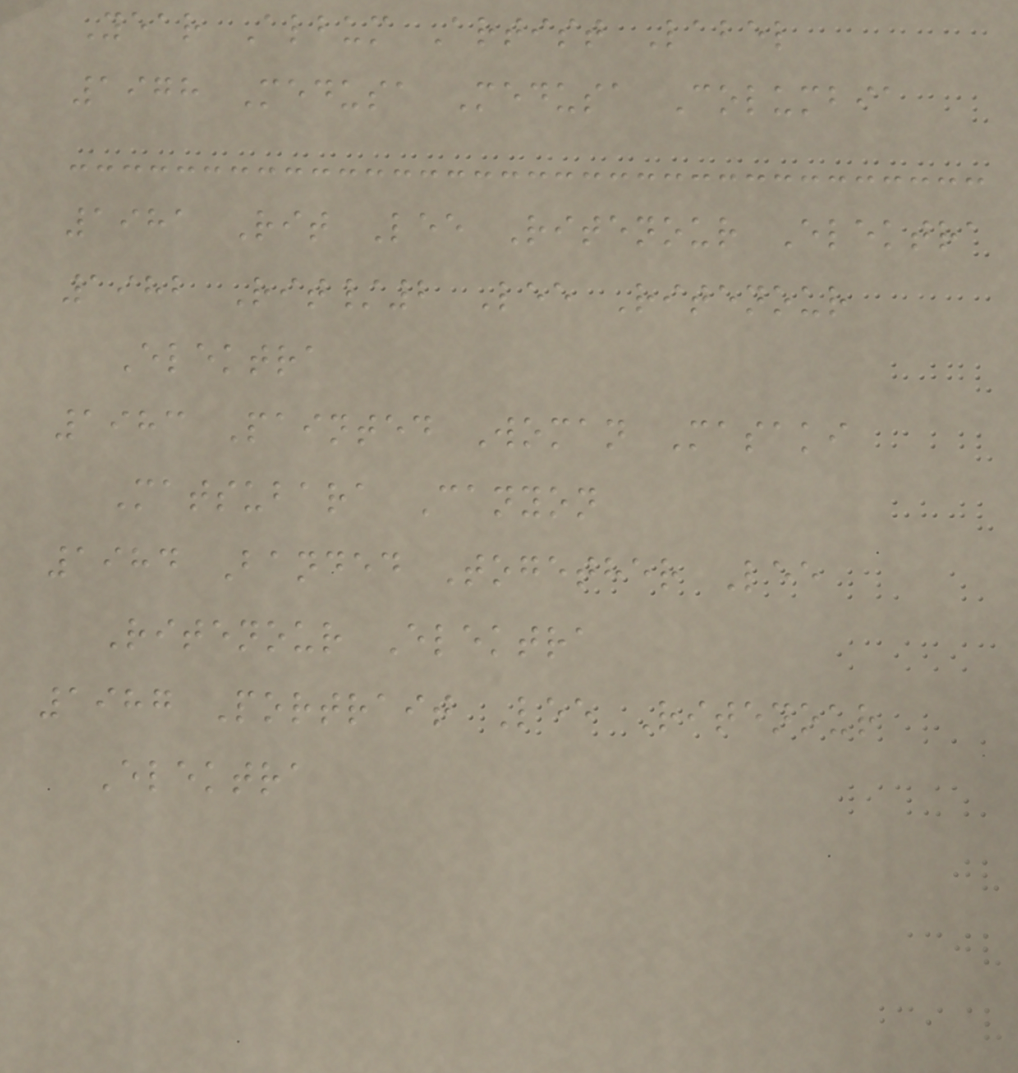Year Album Artist Label
1978 Medusa Medusa Columbia
1981 Rit Lee Ritenour Elektra
1982 Rit/2 Lee Ritenour
Elektra
1983 Painted Woman Masaki
Matsubara Canyon
1984 Banded Together Lee
Ritenour Elektra
1987 Portrait Lee Ritenour
Elektra
